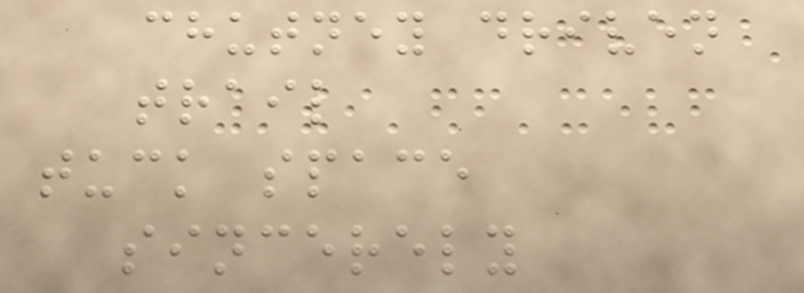chutney driven
trail
tuck space
sincerely
